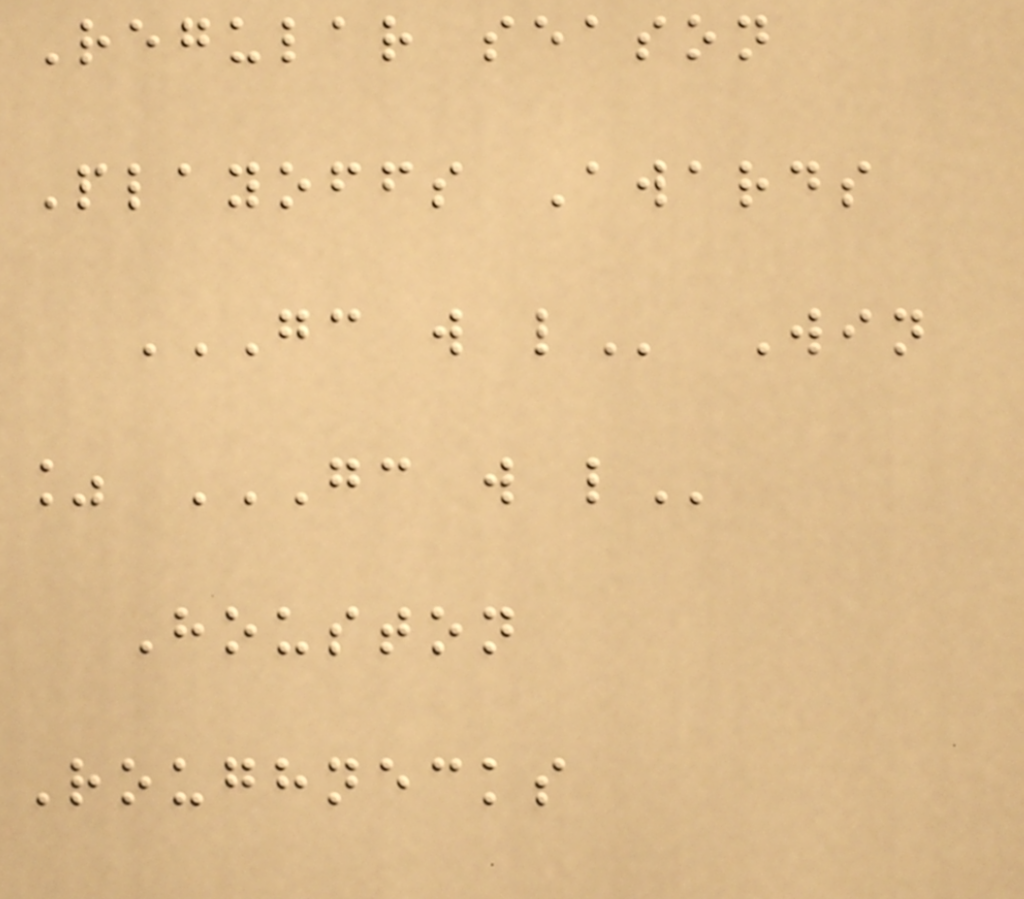Regular season
Playoffs Awards
GC W L Win
% GC W L
Houston
Roughnecks
